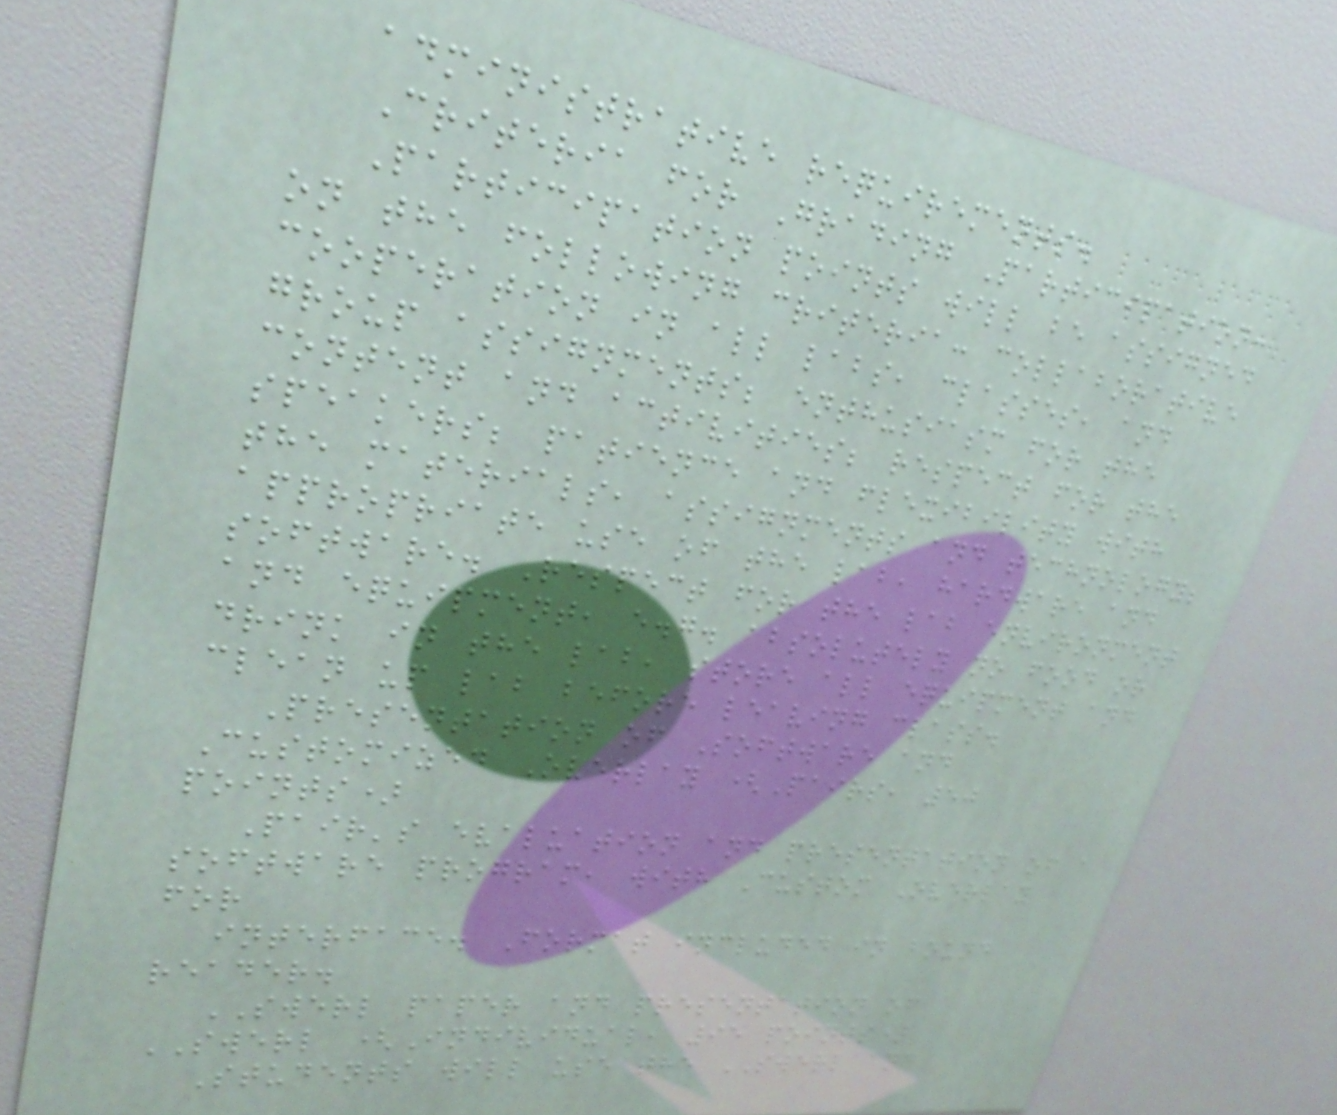administrative requirements.
Criteria for Grading Participation:
Participation points will be assigned
on the following criteria: collaborative
cooperation in all labs, classes, and
group assignments; enthusiasm for the
content and activities; respect for the
speakers; patience and flexibility with
the materials, assignments and technology;
appropriate use of the lab, hardware and
software. Respect for the lab environment
and equipment, e.g. absolutely no food or
drink in the lab, store all equipment and
clean up lab before leaving class.
Presentation of Software and
Customized Overlay (Pairs, 50
points)
Pair's evaluation and presentation of a
software program, with Custom Overlay
for
interface. Format included in bound
reader.
SWERL paper and presentation of
SWERL (Individual, 95 points)
Students will use the SWERL and
